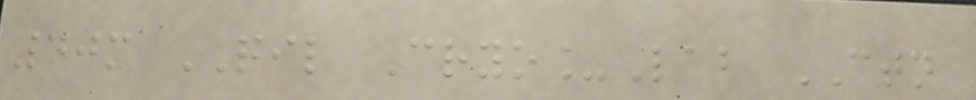40m QIL Cryo_Lab CTN
